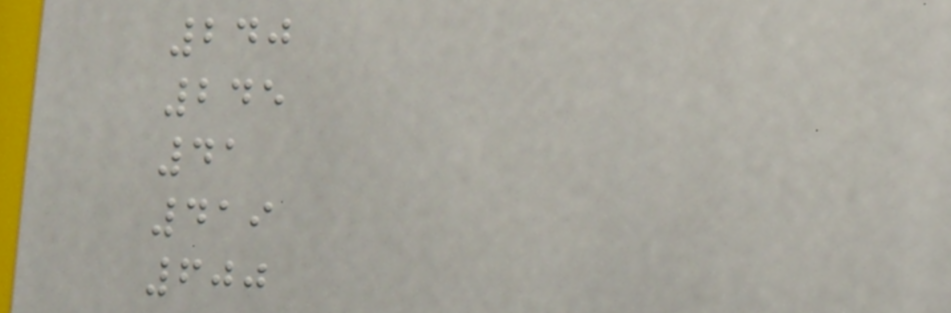240
245
41
419
600
